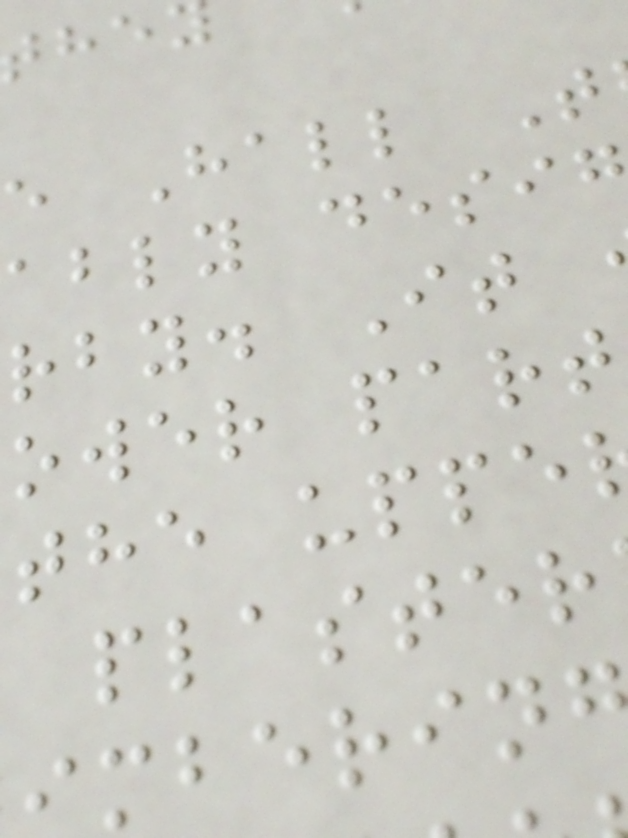e Hall T
ably desi
rby. It
ower part
the uppe
plaster
